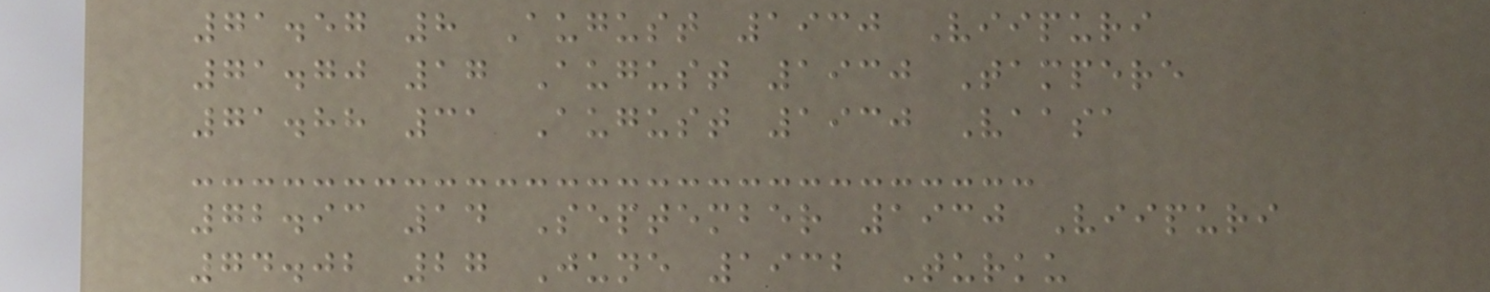71.57 8 August 1930 Viipuri
71.70 17 August 1930 Tampere
71.88 31 August 1930 Vaasa
72.93 14 September 1930 Viipuri
74.02 27 June 1932 Turku
